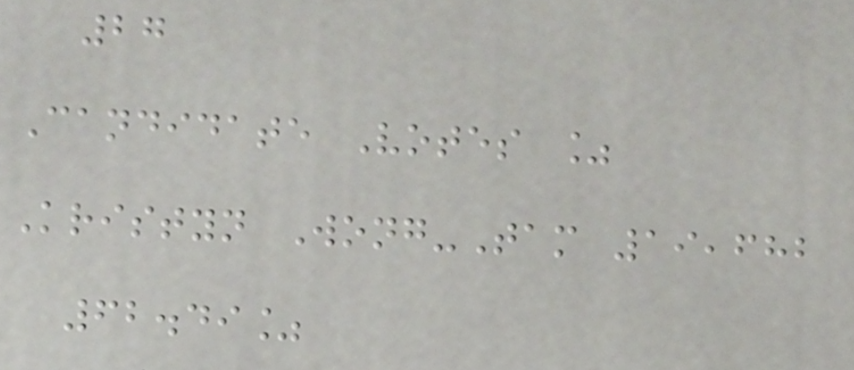27
Candidate Votes %
Kristyn Wong-Tam 19,682
62.49%
